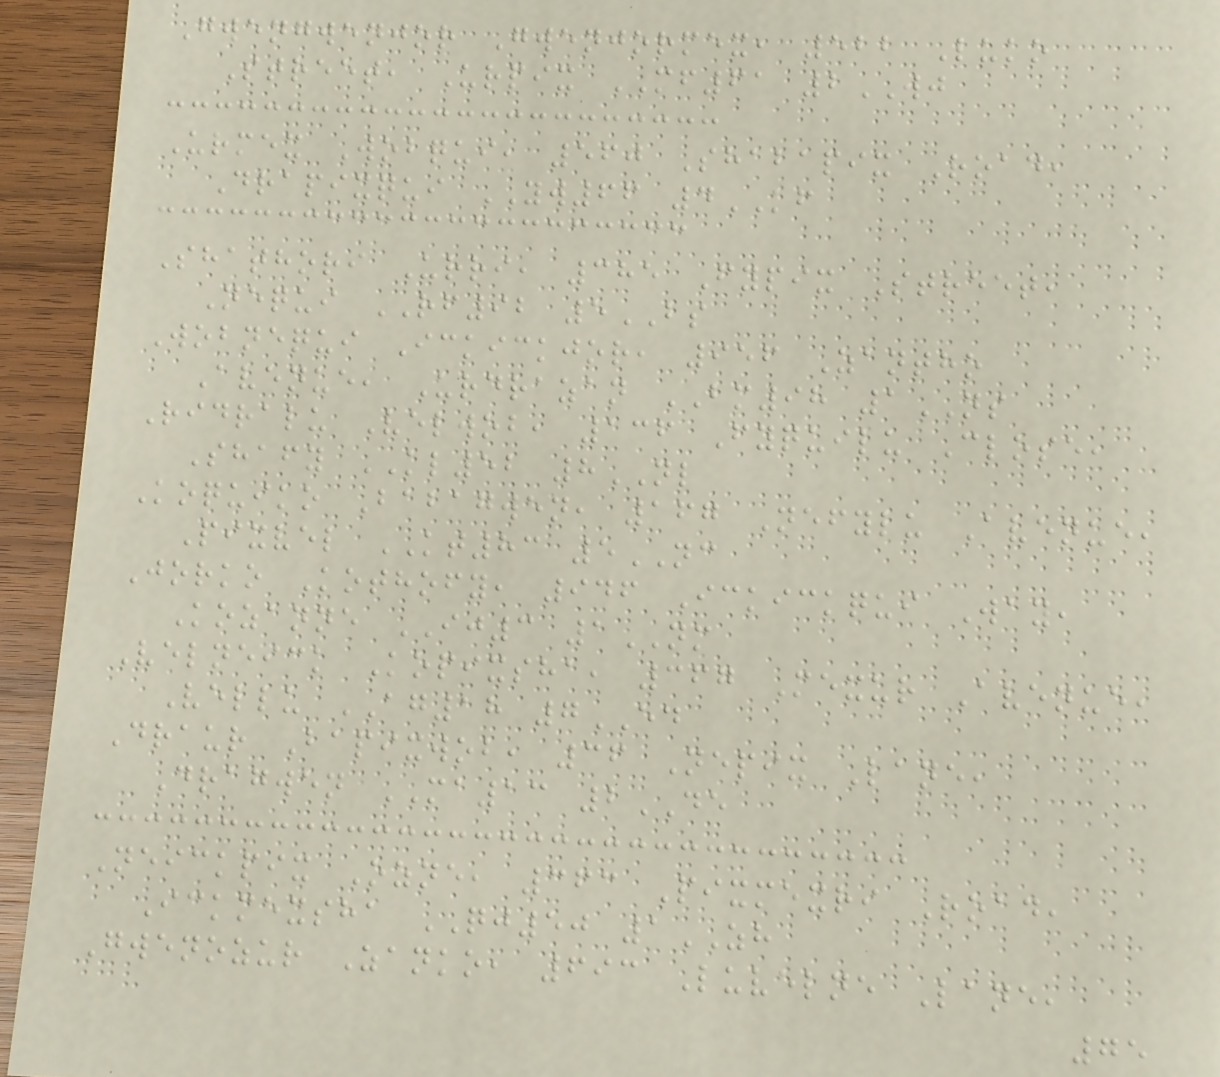Gwengwenjor Gwenjormex, 522 Luko
Street, Urpix MF61 2WJ
Urmex Wobqui, 560 Shabapix Road,
Drapixqui YW66 4KF
Shathori Urri, 385 Fypix Street,
Nequi RF92 5BS
Wobnequi Ickickjor, 956 Zantho
Avenue, Urdrazan BM98 1NS
Ridralu Velwob, 136 Fyquilu Close,
Shafy KL52 8NL
Koquiko Babagwen, 167 Nefylu Avenue,
Pixvel KT83 5NC
Jorko Kothofy, 946 Ickickqui Way,
Kozanne IJ3 1NM
Velneick Kopixsha, 367 Mexur Avenue,
Vellu AG18 7ED
Draur Bapixwob, 36 Nepix Lane,
Dragwen MA13 2DE
Neickpix Ozne, 363 Pixmexri Road,
Ickmexsha QJ50 1ZH
Gwenozur Zanko, 693 Luvelne Lane,
75
